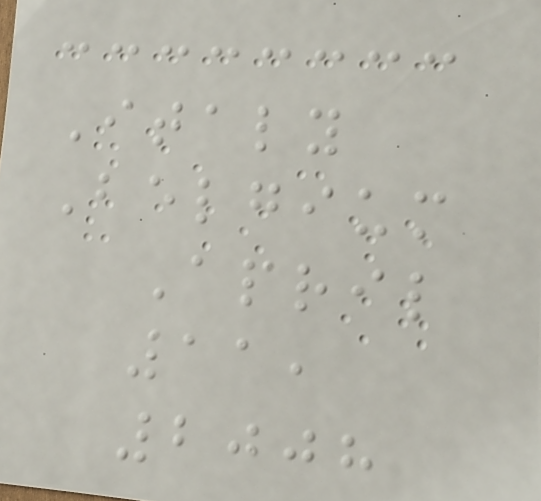Italy
Belgium
April
11,
2008
